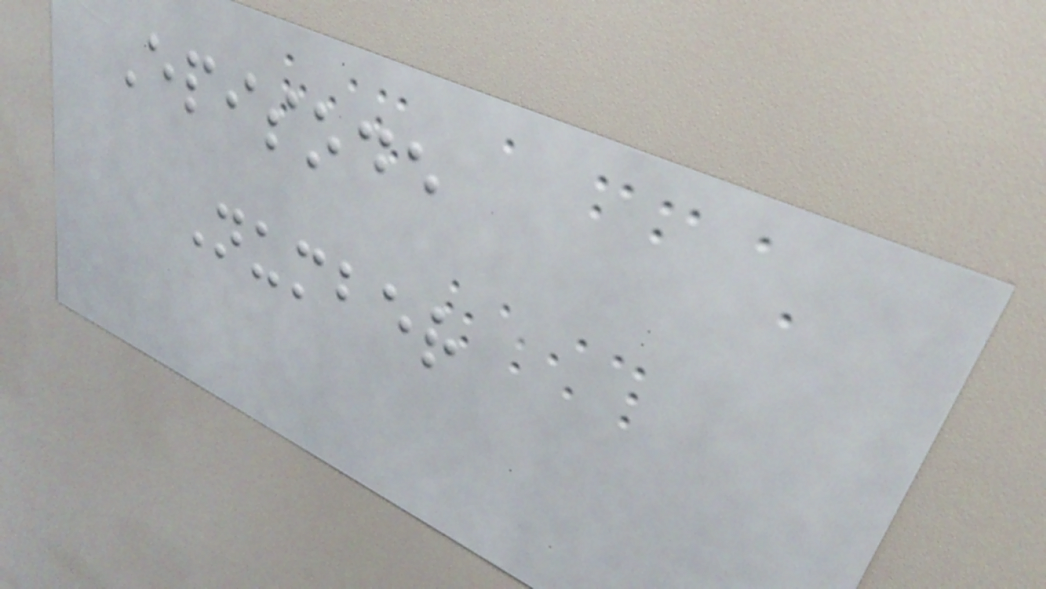Episode
Number
